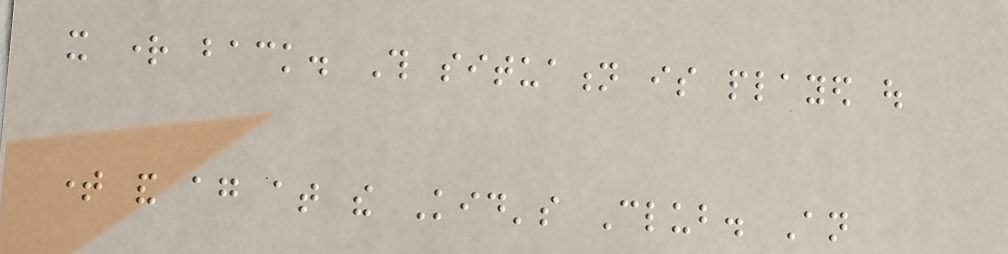it right back. This situation is played out
time and again at the Kid's Club. An
